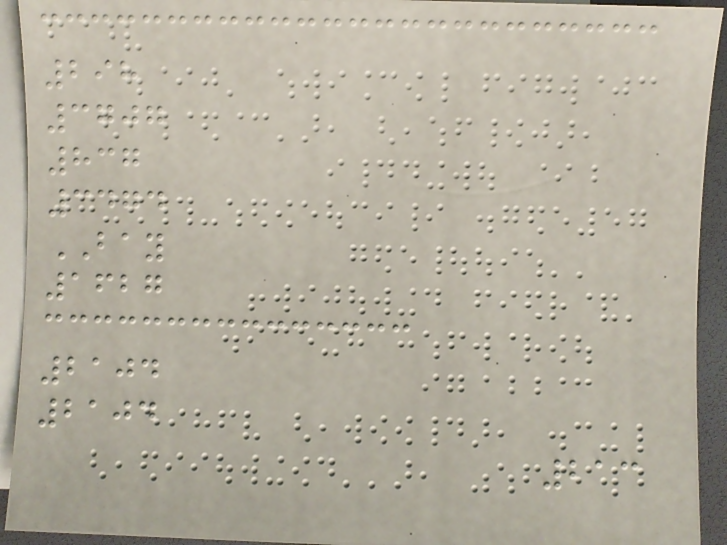298
3707
837
3474
BAY
1627
2104
2104
213
